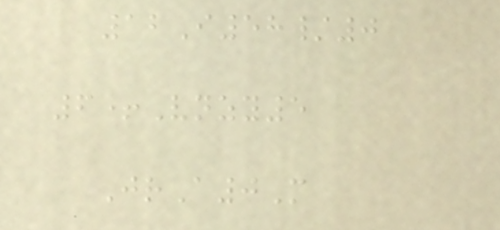12I58/0
6+Vnzy5
JrA0M
